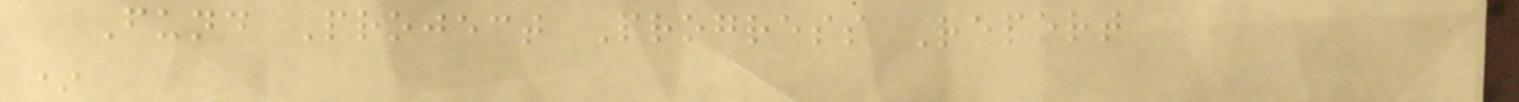Fund Project Progress Report
*
